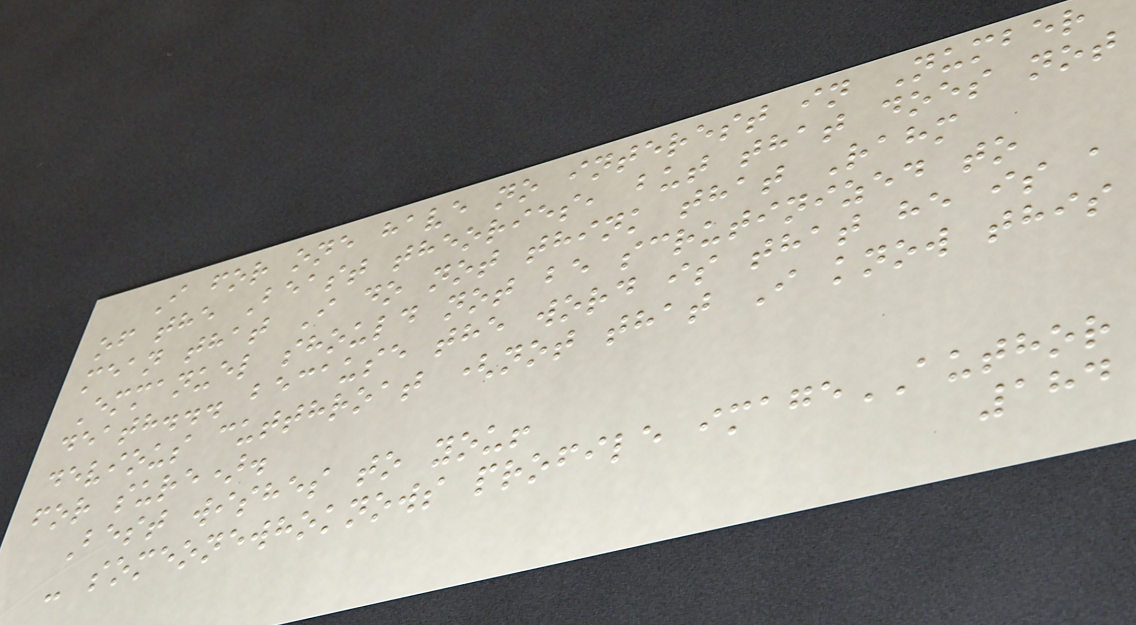I for one have no interest in Number
of the Beast theories, but that does not
mean that I do not think that Rahm
Emmanuel should not be scrutinized to
death... because the word is that he is a
devious cutthroat (not that I know this
for sure).
Best wishes to you!
- someonewhoknows profile imageAUTHOR
184
